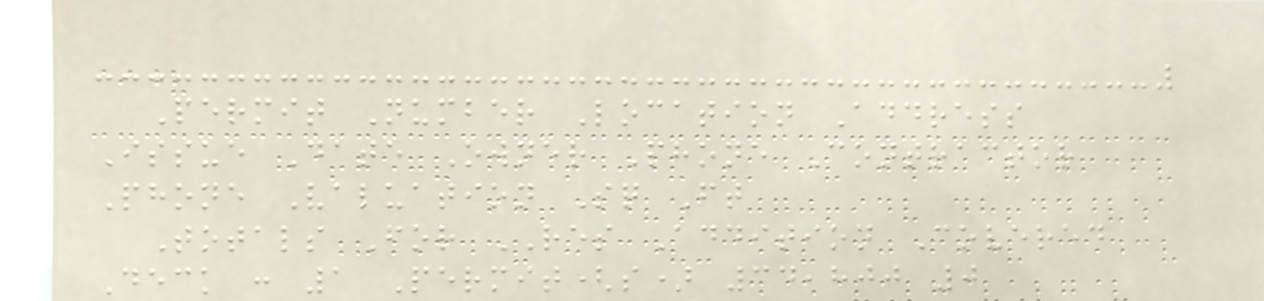Permit Number Location Address
Issue Date Owner Phone Contractor
Phone Valuation Sq Ft
Totals For RES Addition Covered
Deck : 1 Permit(s) 34,800 0
